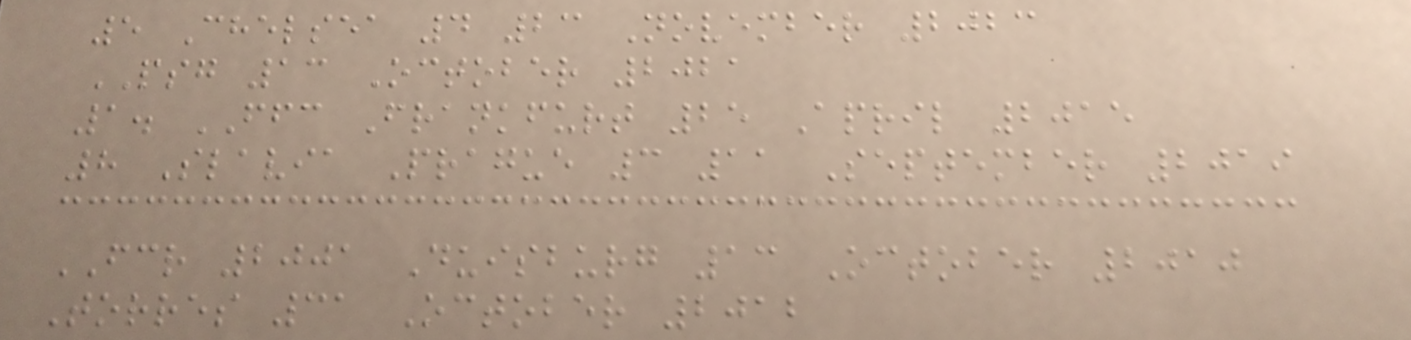5 Chelsea 4 23 November 2023
PSG 13 October 2021
1. FFC Frankfurt 25 April 2015
8 Slavia Prague 3 11 September 2019
FCR 2001 Duisburg 13 October 2010
Torres 31 October 2012
